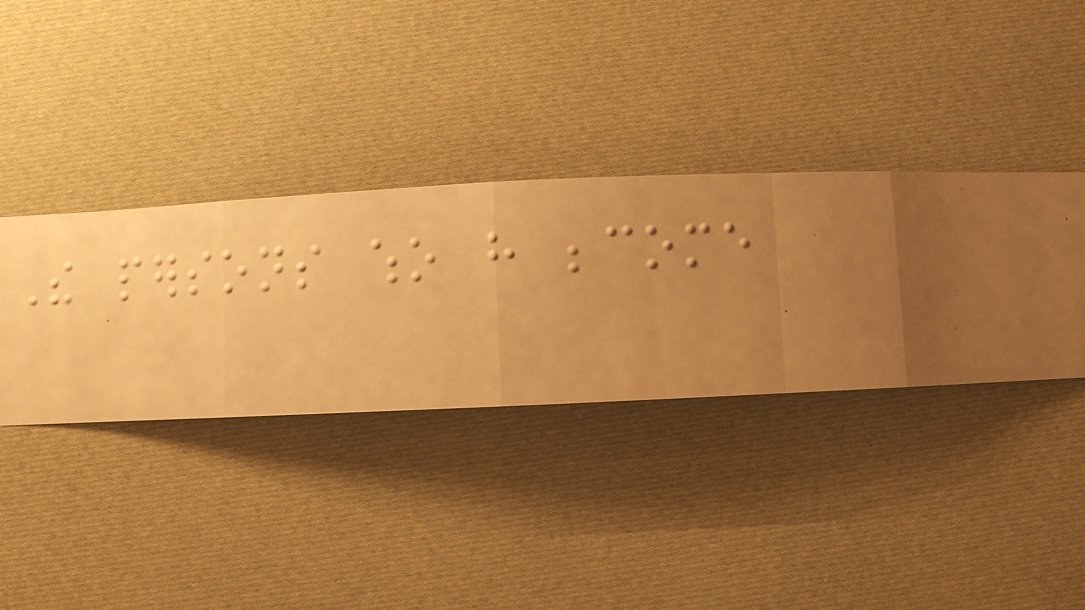The persons who have become
